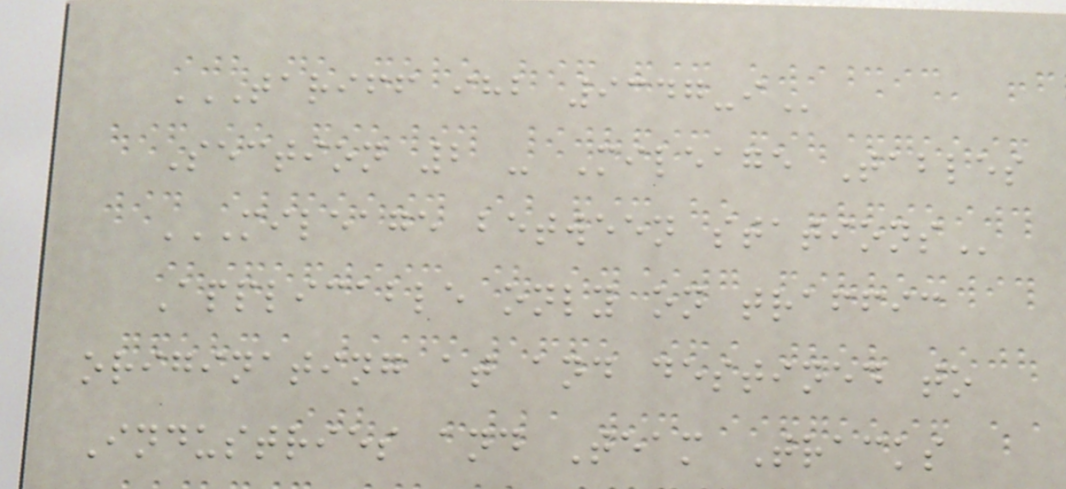TARIFF IHB 9347-I
Section 2 - Mileage Tables
MILEAGE BETWEEN STATIONS
Applicable only on traffic
originating at and destined to
Industries and Team Tracks
